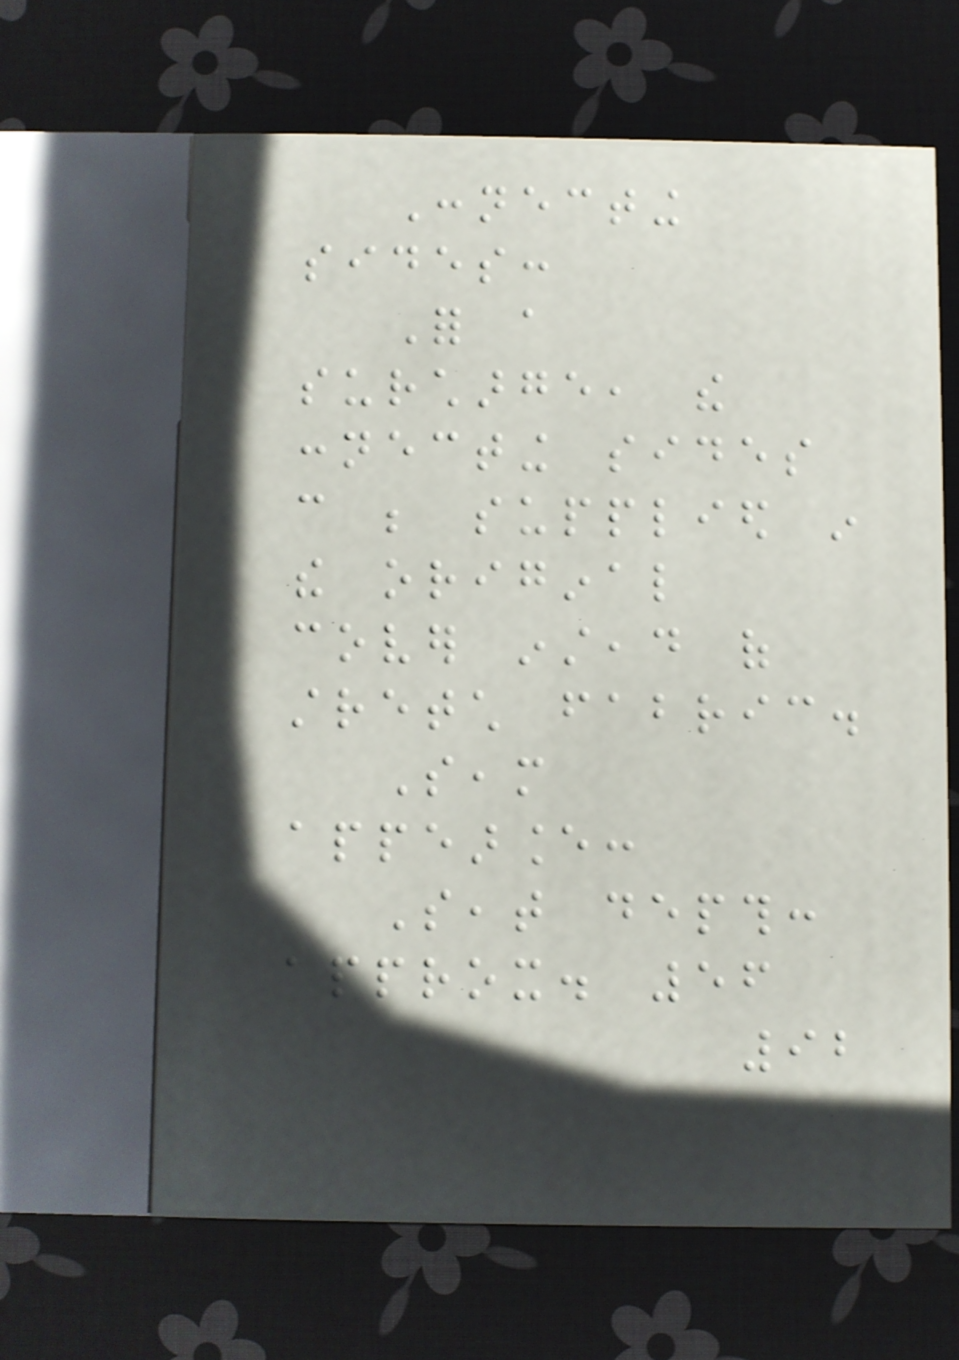Connecting
sides:
For a
surcharge, the
connecting sides
can be supplied in
the original
cover instead of
stretch fabric.
Seam
appearance:
Seat depth:
approx. 56
92
